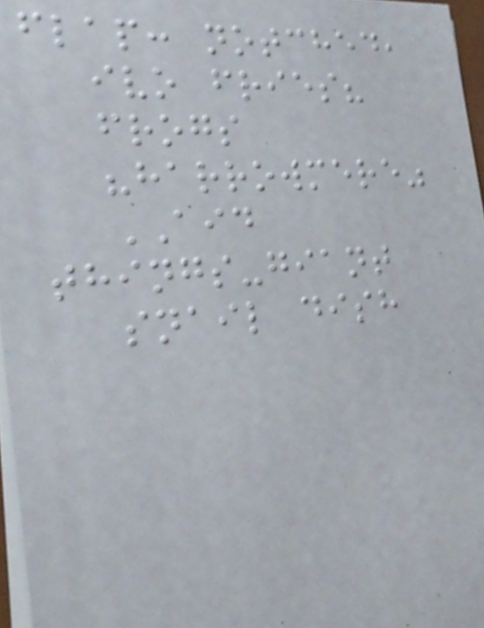flap: notched,
ivo fries?
frogs
"harrowmere"
AID
things-giant
snail dish
